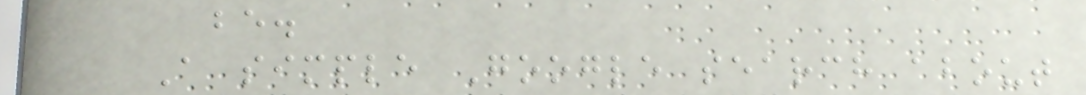be.
A simple Google search about
